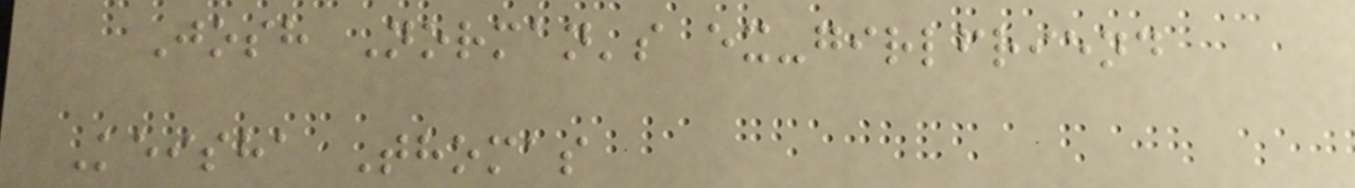Josh Norman's ex-girlfriend
Keisha Thomas
